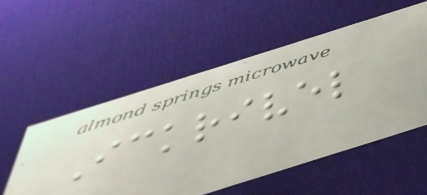Ickrivel
